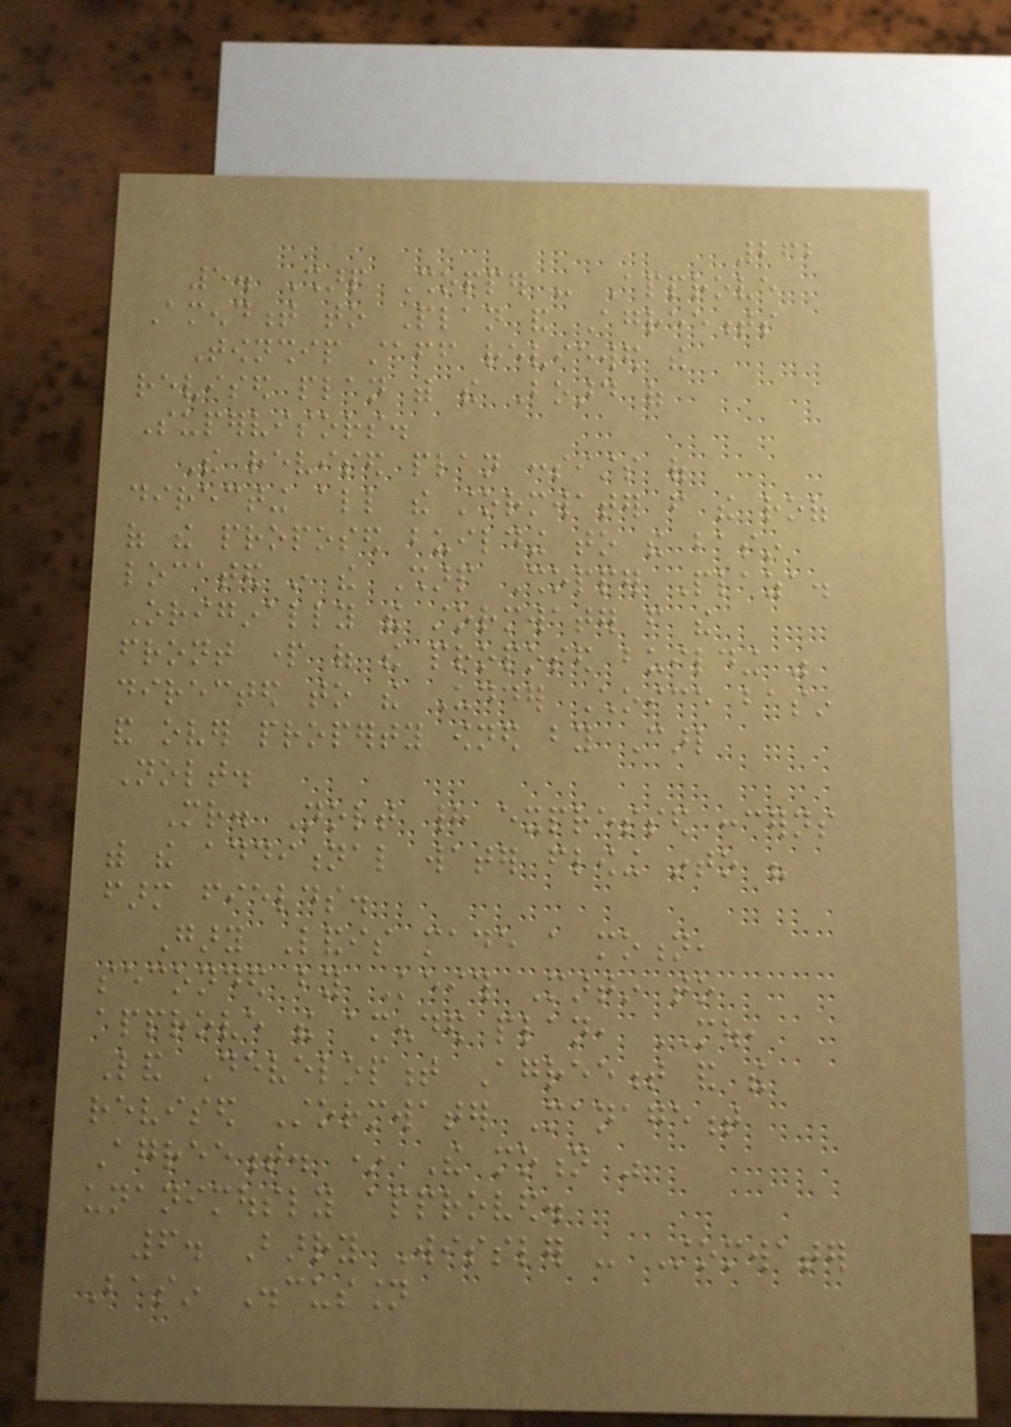262
5. Sharp Shopper - Approve
Amendment to Plan and Agreements
Township staff reviewed the
revised plan with the Board of
Supervisors.
The revised plan consists of
directing all the stormwater from the roof
of the proposed building to the basin
located in the Sharp Shopper Plaza.
Originally the stormwater from the
front part of the proposed building was
directed to the Udder Choice basin
and over property owned by Carl
Nolt.
Mr. Nolt had expressed concerns
with the additional water flowing into his
farm fields.
Gary Landis made a motion,
seconded by Keith Martin to
approve the amended plan, MOU,
Land Development Agreement and the
revised Stormwater Management
Agreement. * The motion was
unanimously approved.
6. Barry Wissler - Stomwater
Basin Discussion
